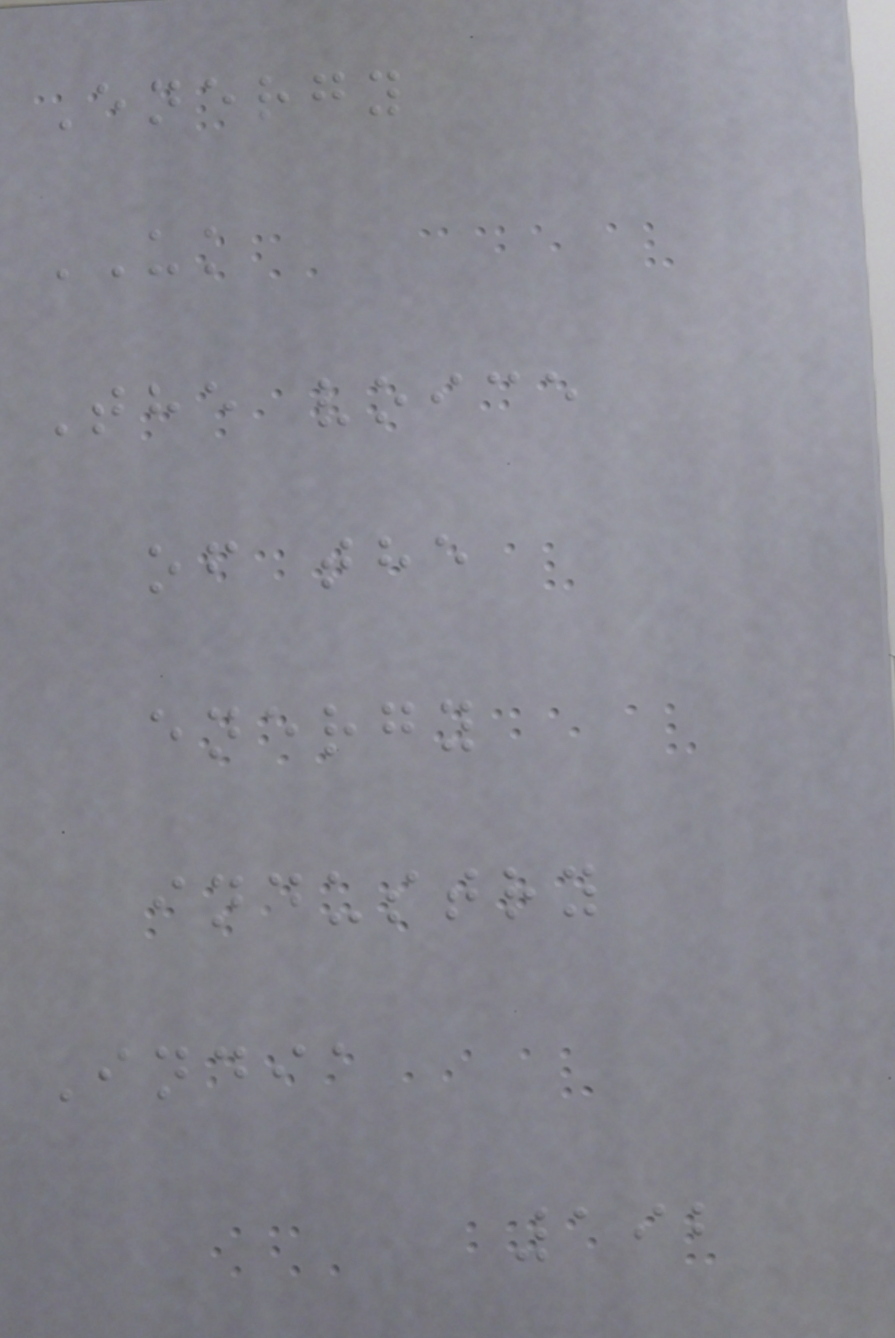Energy
UK
The voice
of the
energy
industry
India
192
